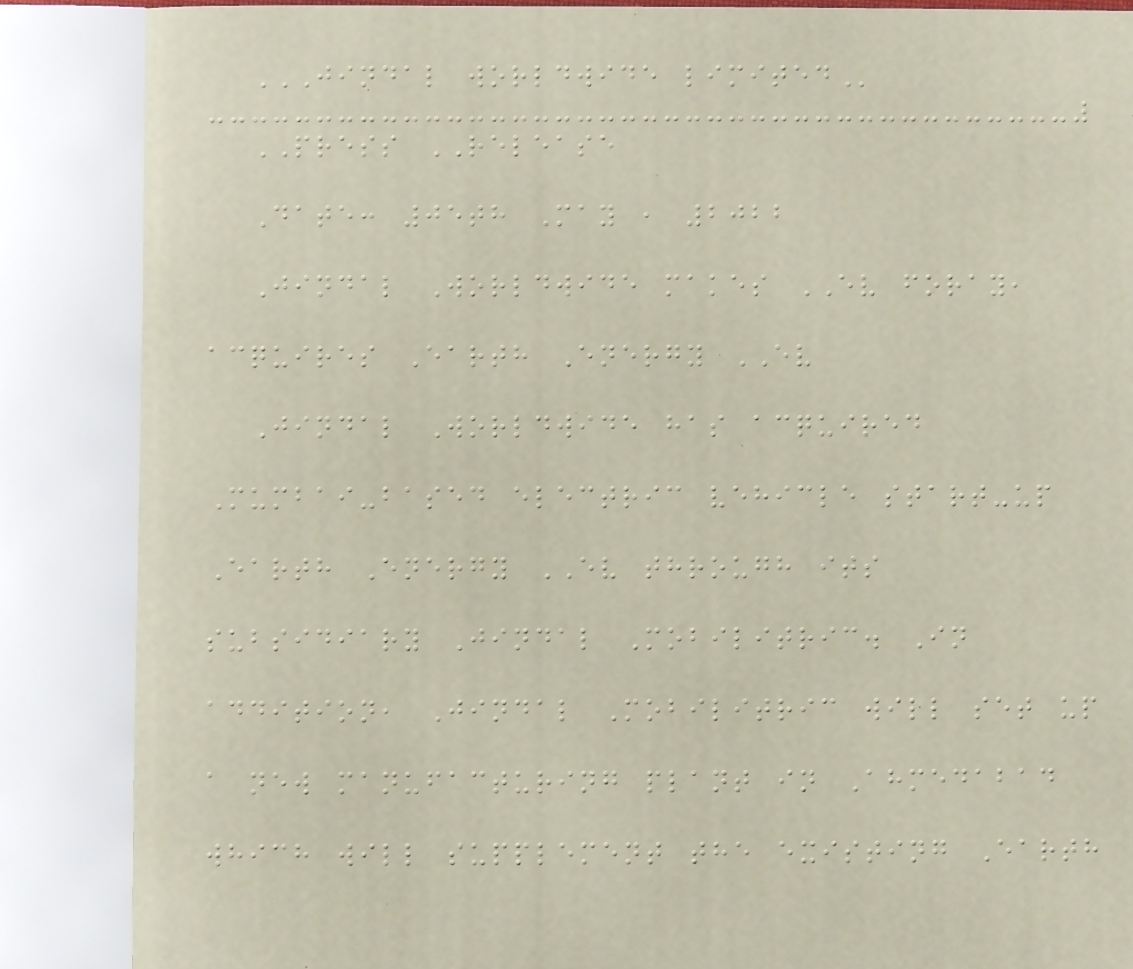JINDAL WORLDWIDE LIMITED
PRESS RELEASE
Date: 05th May , 2022
Jindal Worldwide makes EV foray,
acquires Earth Energy EV
Jindal Worldwide has acquired
Mumbai-based electric vehicle start-up
Earth Energy EV through its
subsidiary Jindal Mobilitric. In
addition, Jindal Mobilitric will set up
a new manufacturing plant in Ahmedabad
which will supplement the existing Earth
